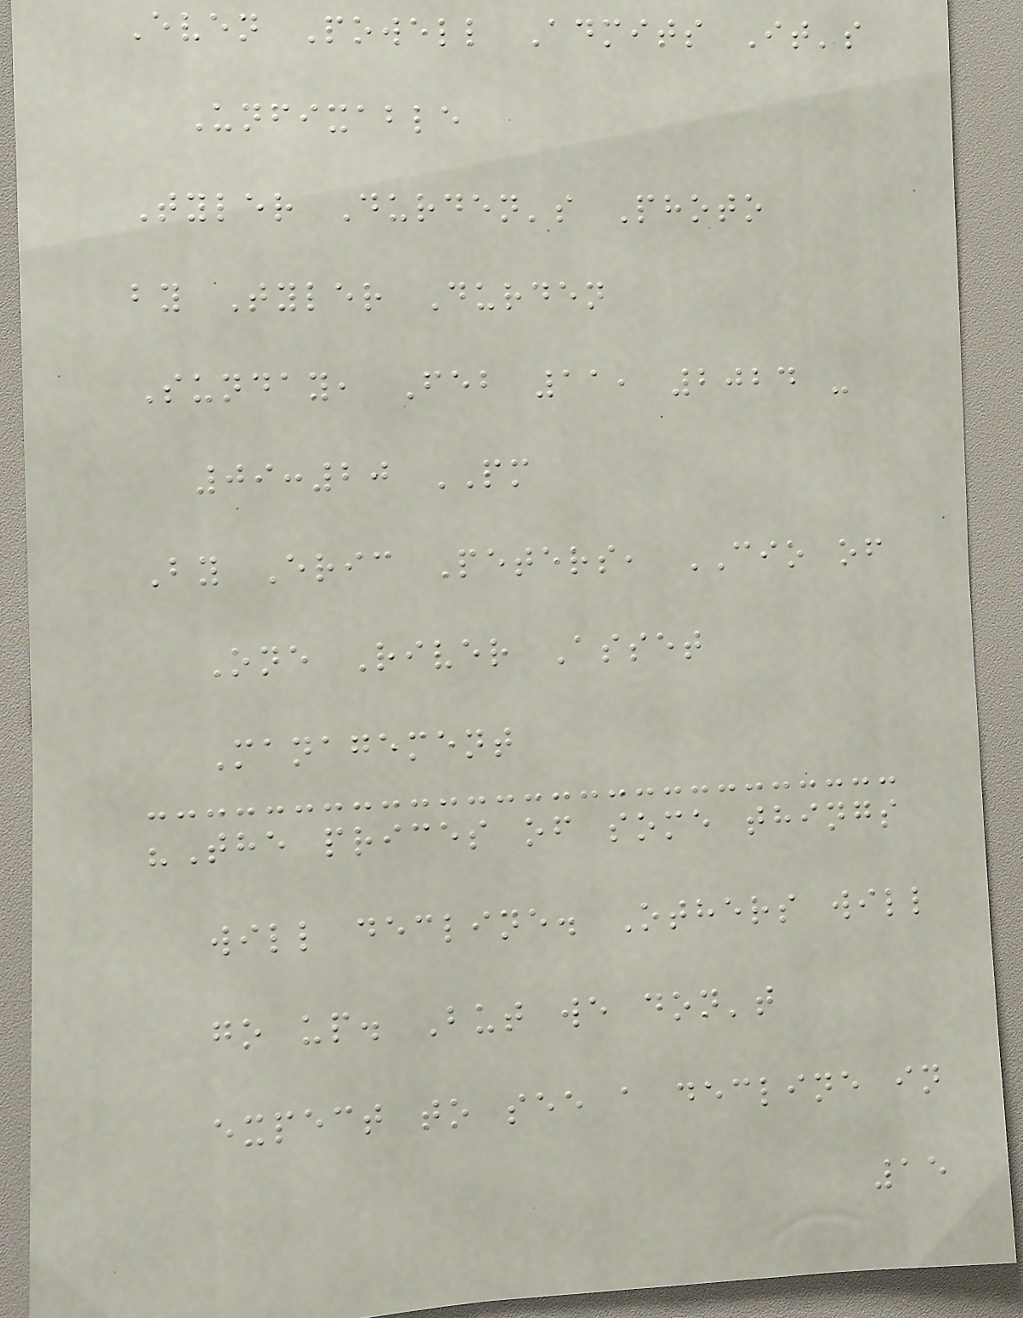Even Powell Admits It's
Unfixable
Tyler Durden's Photo
by Tyler Durden
Sunday, Feb 11, 2024 -
09:20 PM
By Eric Peters, CIO of
One River Asset
Management
"The prices of some things
will decline. Others will
go up. But we don't
expect to see a decline in
15
